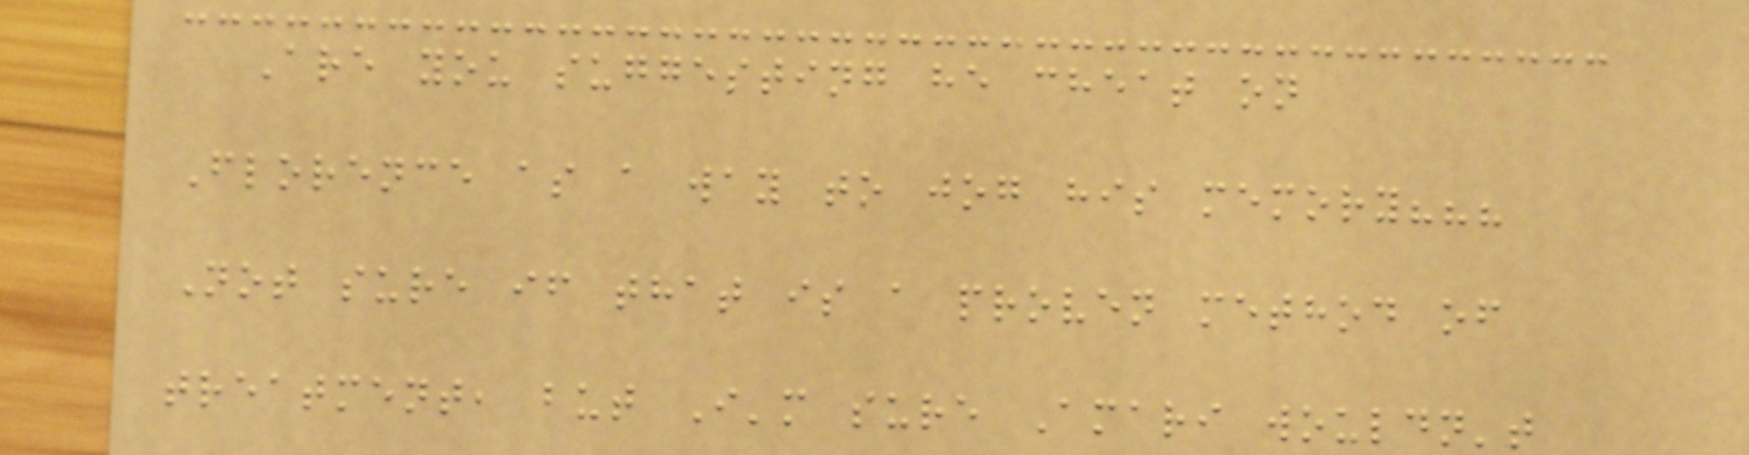Are you suggesting he cheat on
Florence as a way to jog his memory???
Not sure if that is a proven method of
treatment, but I'm sure Amari wouldn't
